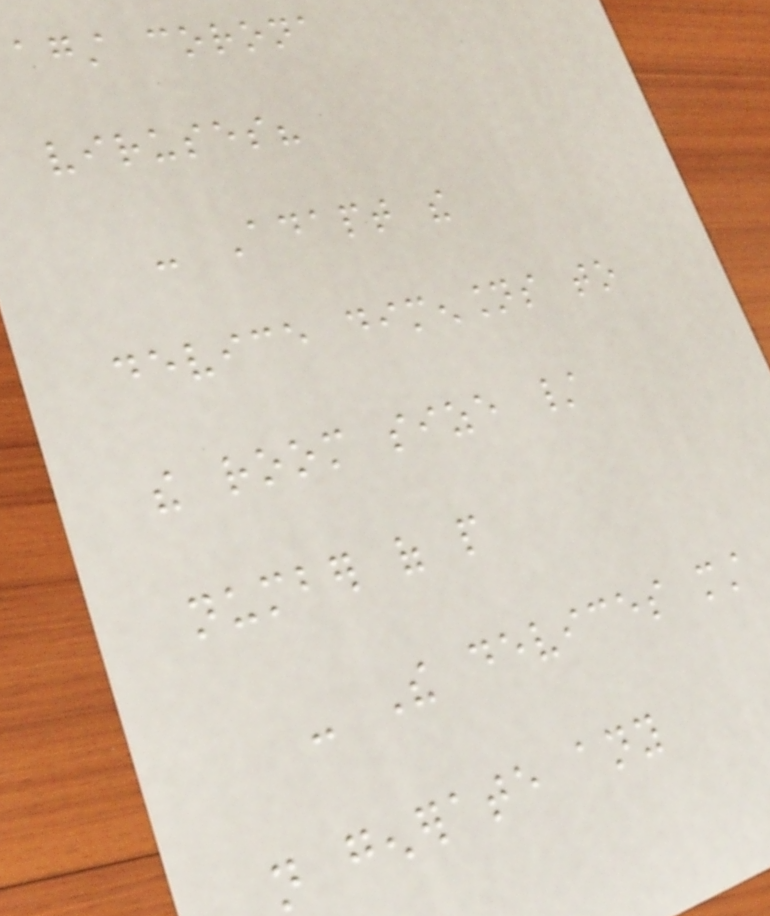against corona
viruses?
- Adapt the
device dimensions to
the room size /
number of people
- The devices must
not generate any
